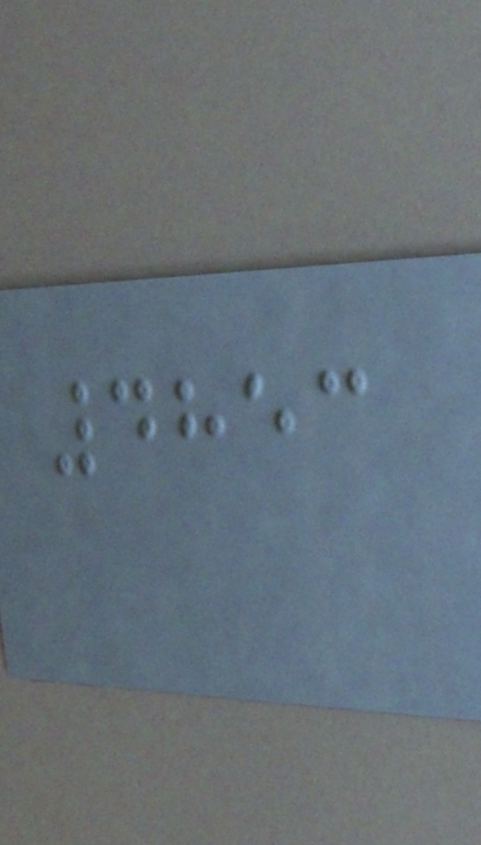4853
